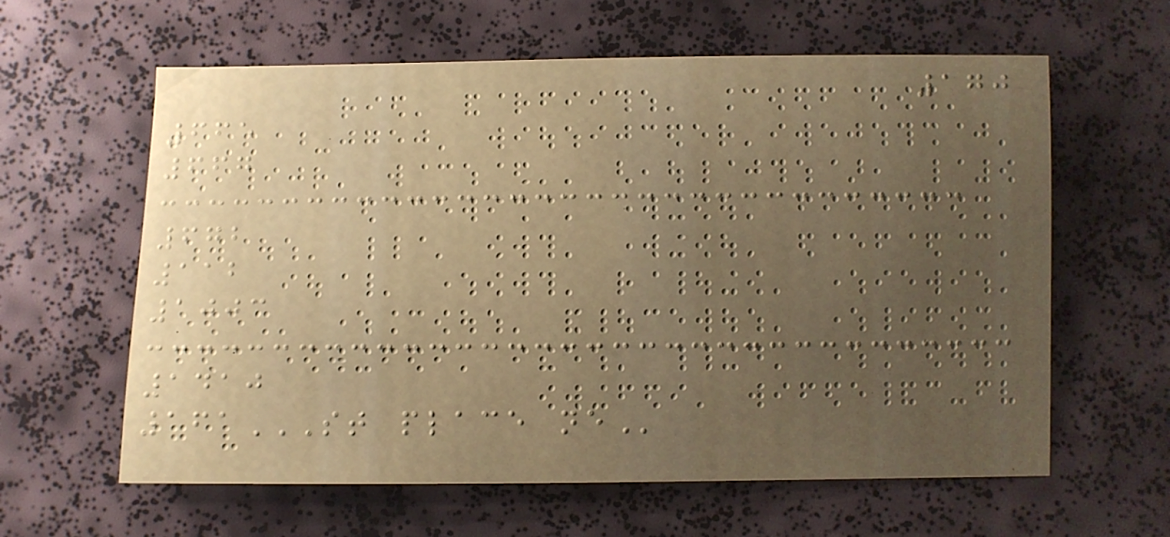170
665
667
672
112
1003
1410
161ST PLACE NE
